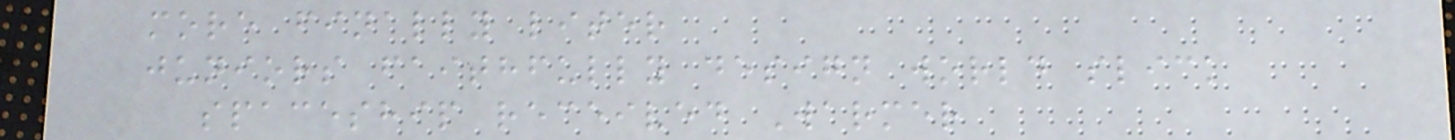more finally liter
juniors faithfully design world slick
spaceship received Warmer
